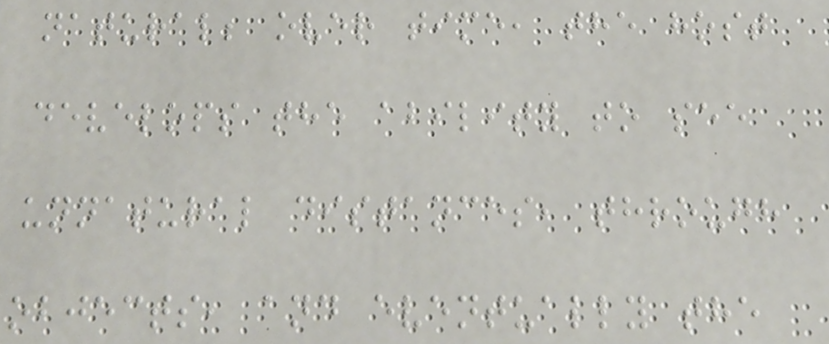natural; over time, the host
develops the ability to see
unnatural distances, through
objects, and eventually the
